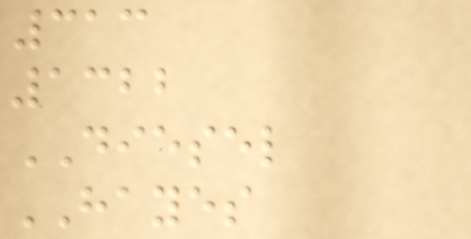313
1322
DIESEL
HAYES
